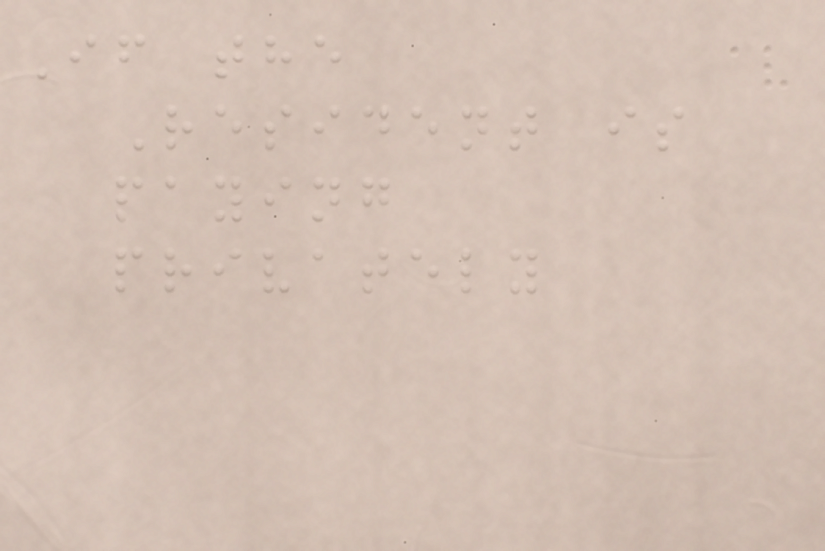If the
Resident is
paying
privately
